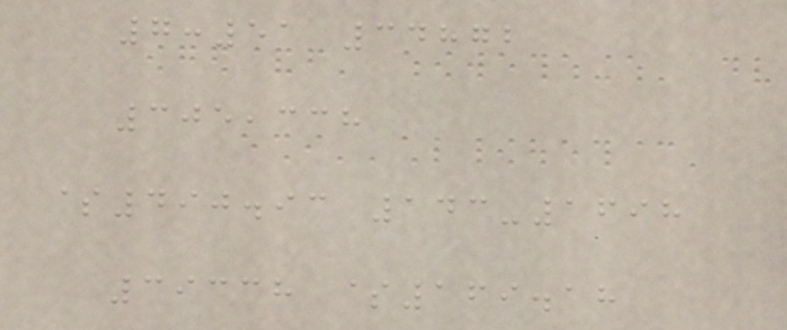7:51 34872
305,338
$490.93 143-1698
39338 $169.18
